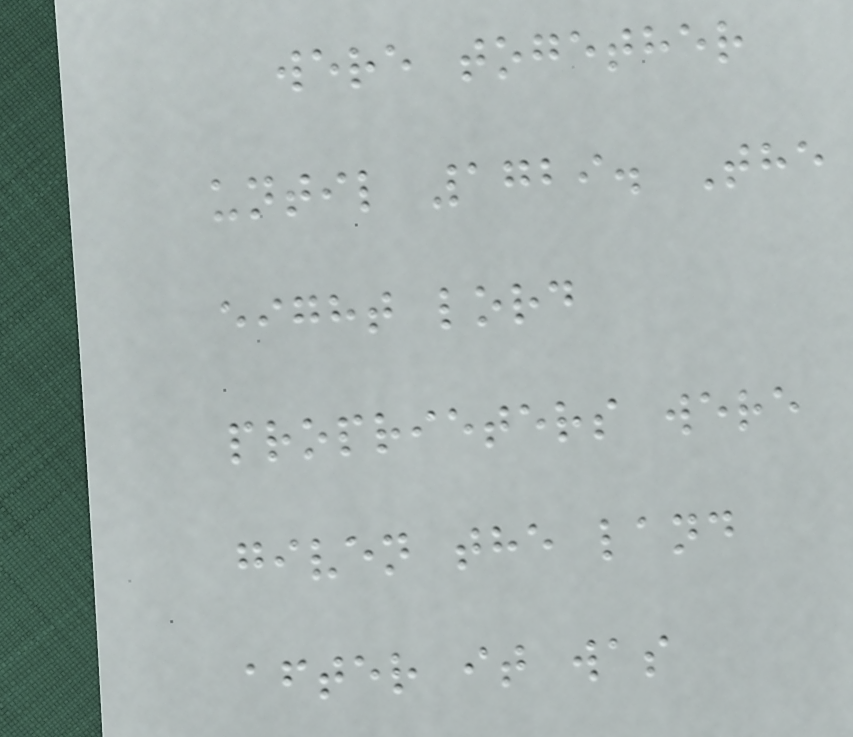were together
until 1729. The
eight lord
proprieters were
given the land
after it was
